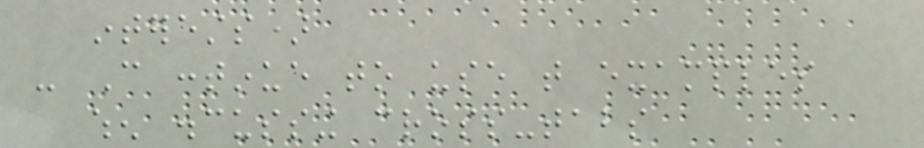interests)
- Can continue to use that examples
when discussing cross-tabs
